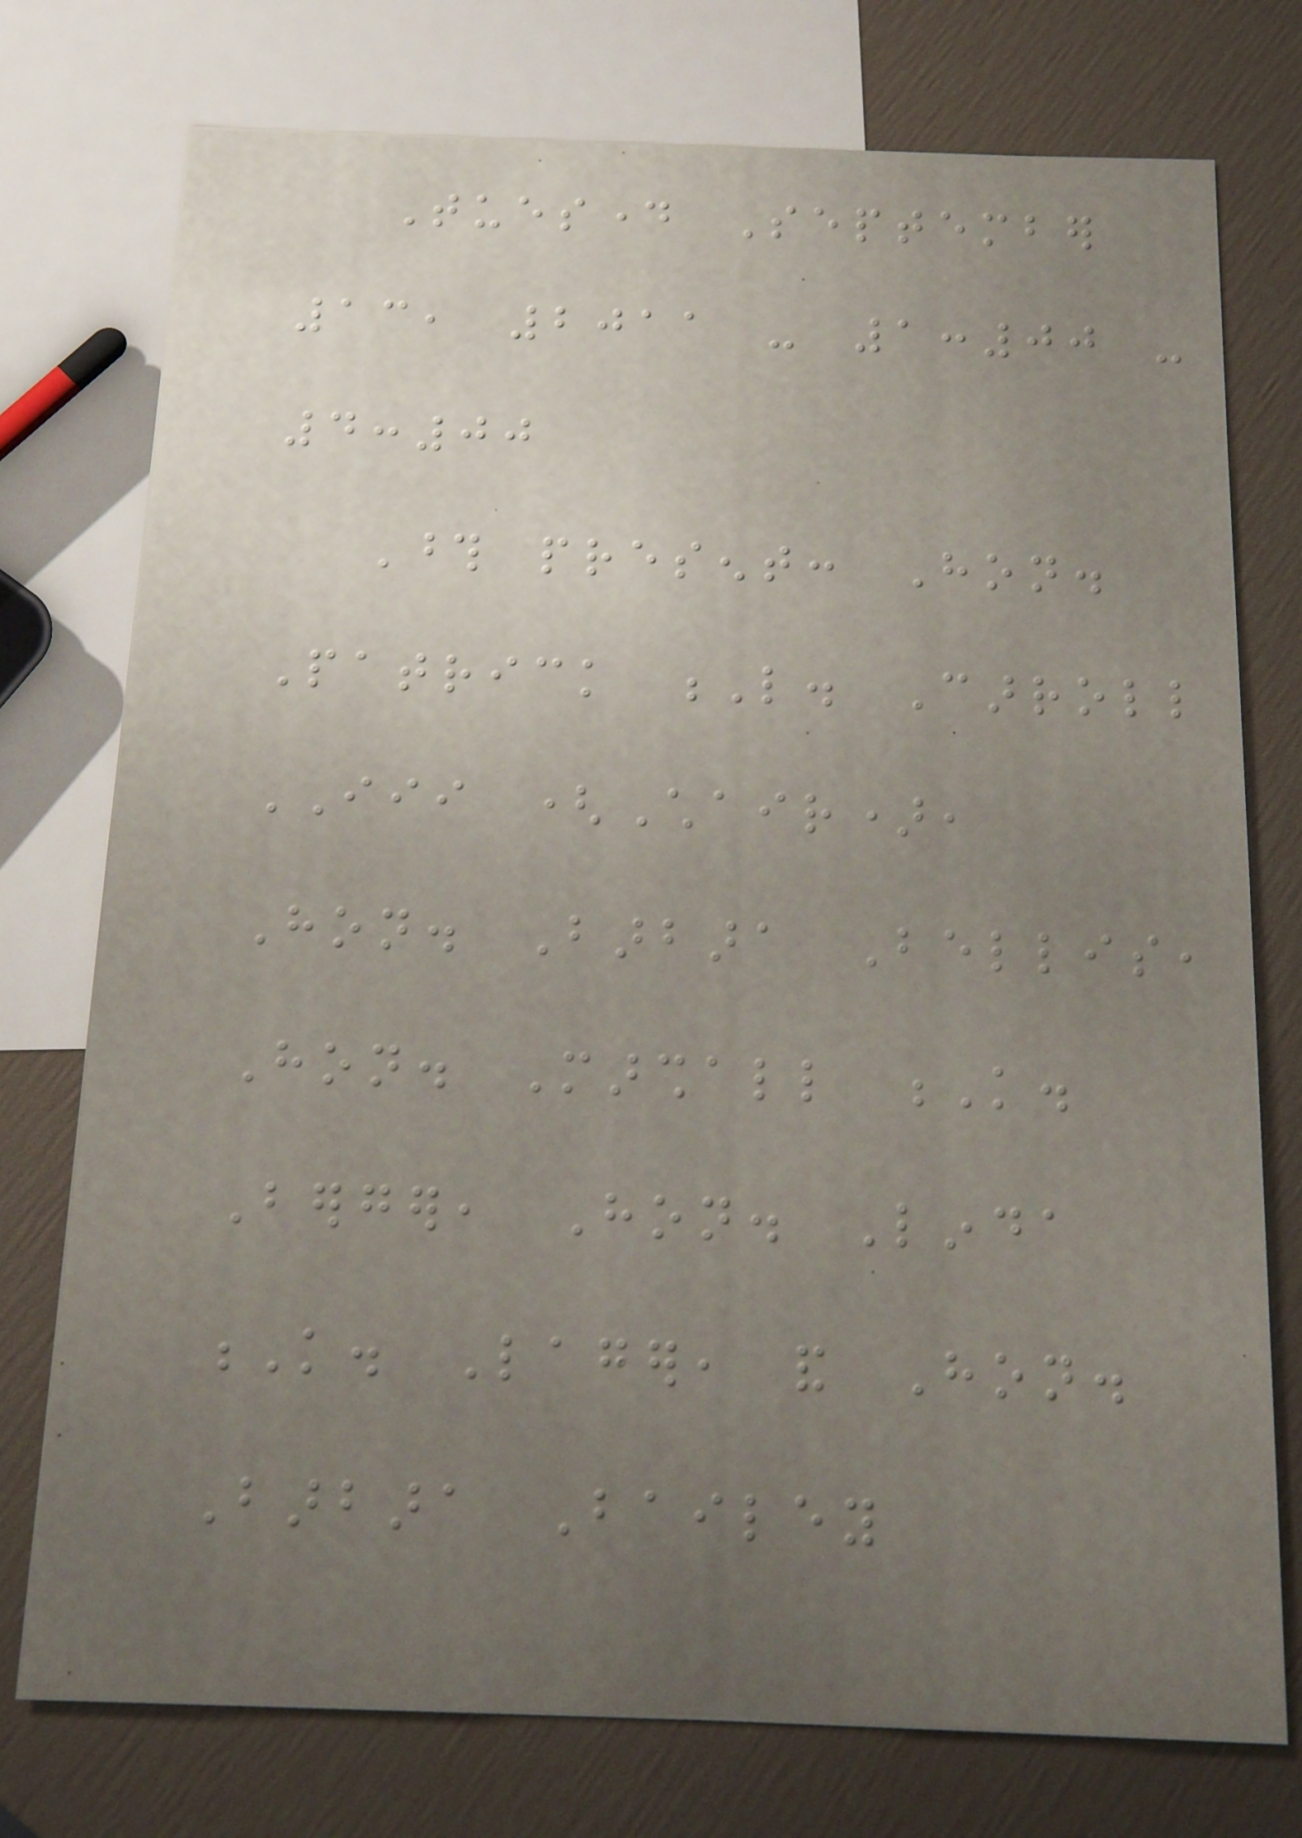Tuesday September
13, 2011 - 1:00 -
4:00
Those present: Hon.
Patrick L. Carroll
III (Chair),
Hon. Barbara Bellis,
Hon. Marshall K.
Berger, Hon. Linda
K. Lager, and Hon.
Barbara Bailey
